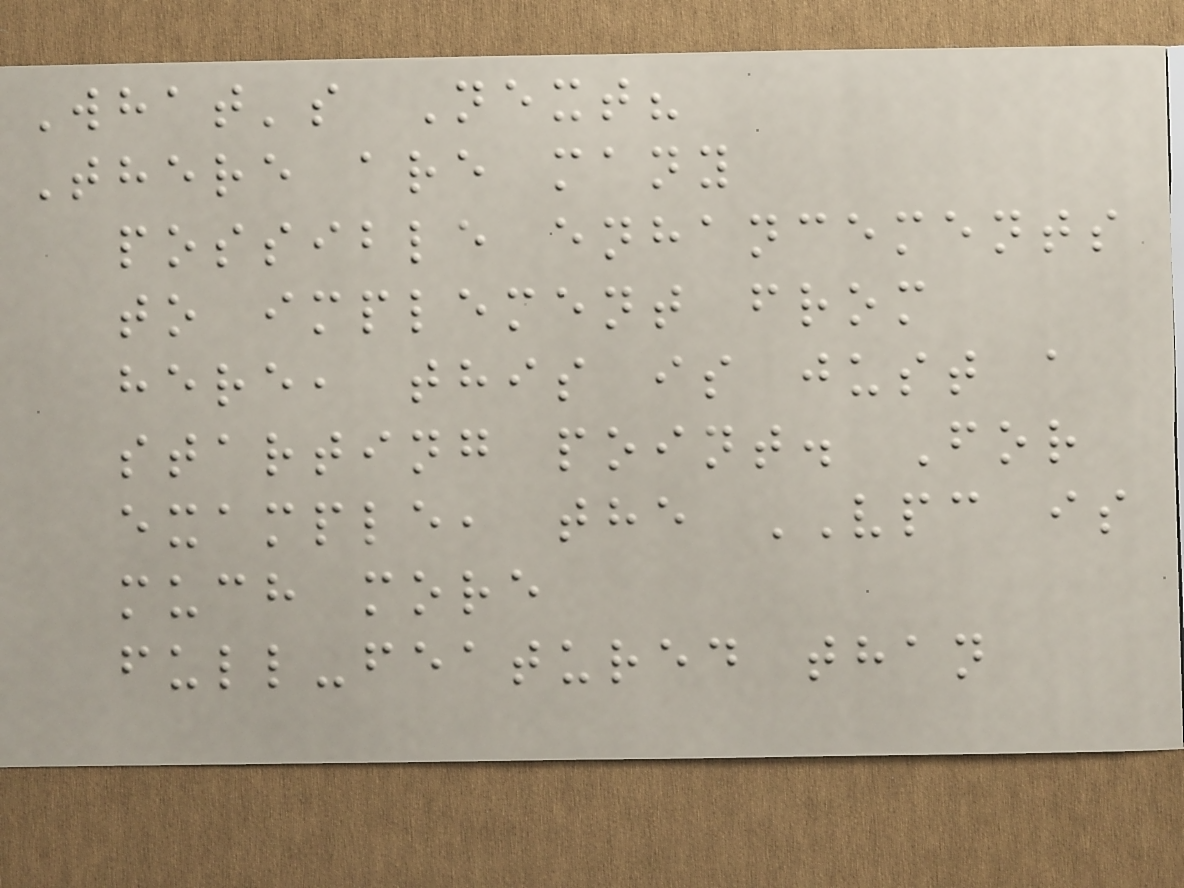What's Next?
There are many
possible enhancements
to implement from
here, this is just a
starting point. For
example, the VPC is
much more
full-featured than
